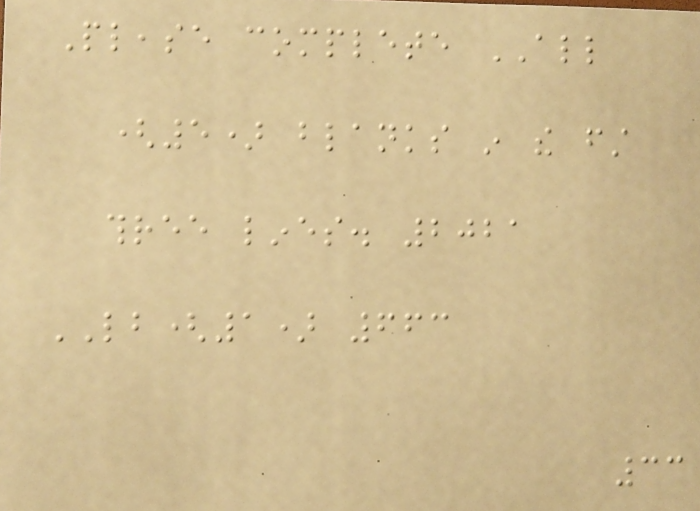Please complete ALL
(5) blanks in the first
three lines. 2021
LB(1) 663
33
